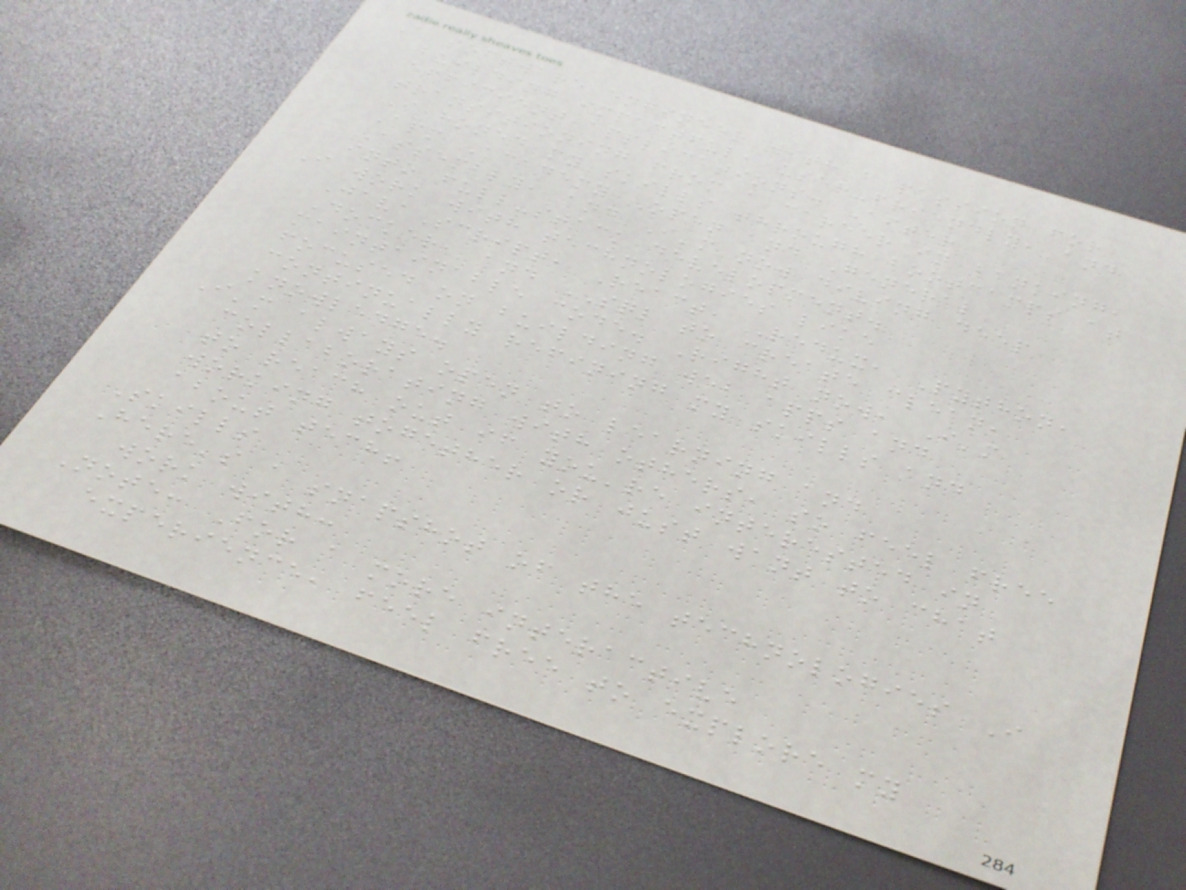A software engineer with a passion for
building impactful, user-friendly, and
efficient applications. After
transitioning from a career in banking,
I honed my skills through bootcamps at
App Academy Open and General
Assembly, and I'm now diving deep
into full-stack development.
I work with technologies like
JavaScript, React, Redux, Python,
Docker, and SQL to create clean,
maintainable code. Right now, I'm
focused on building web apps and
continually refining my skills and
knowledge.
I'm always open to learning and
collaborating with others, so feel free
to reach out if you're interested in
working together or just want to chat
about tech!
Skills
Here's a snapshot of the technologies I
work with:
Note: For a more interactive
experience, feel free to explore my
